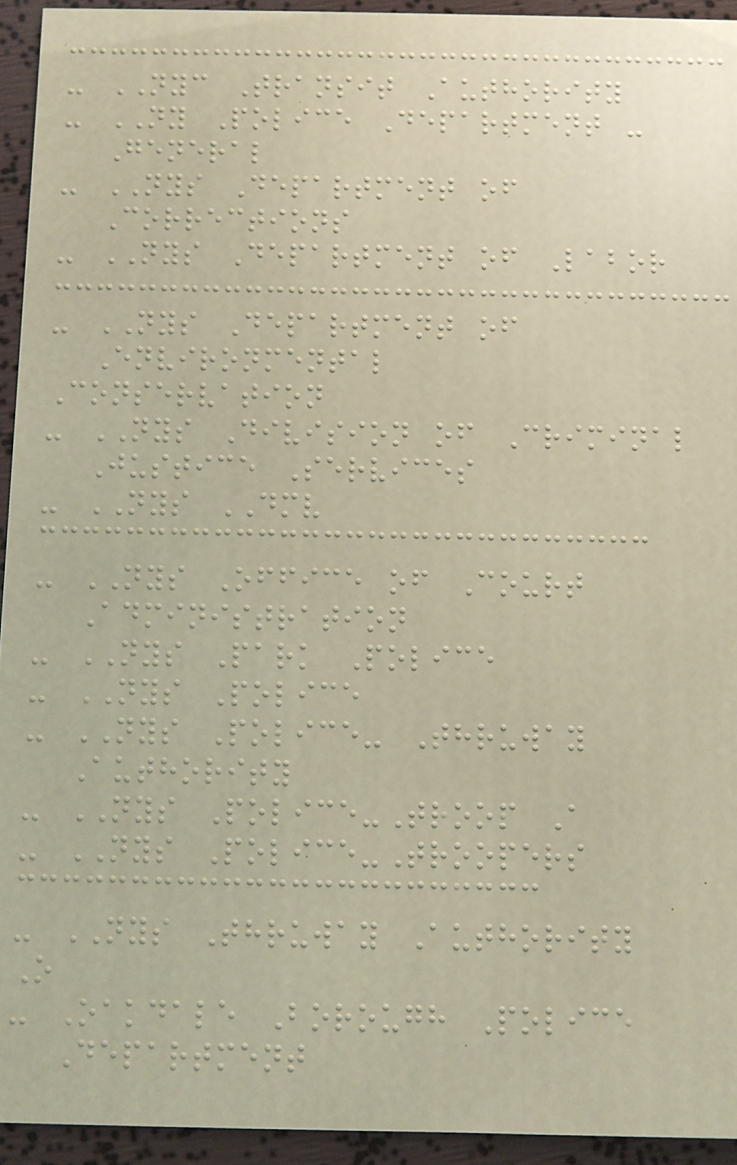- NYC Transit Authority
- NY Police Department -
General
- NYS Department of
Corrections
- NYS Department of Labor
- NYS Department of
Environmental
Conservation
- NYS Division of Criminal
Justice Services
- NYS DMV
- NYS Office of Court
Administration
- NYS Park Police
- NYS Police
- NYS Police- Thruway
Authority
- NYS Police-Troop A
- NYS Police-Troopers
- NYS Thruway Authority
O
- Oakdale Borough Police
Department
